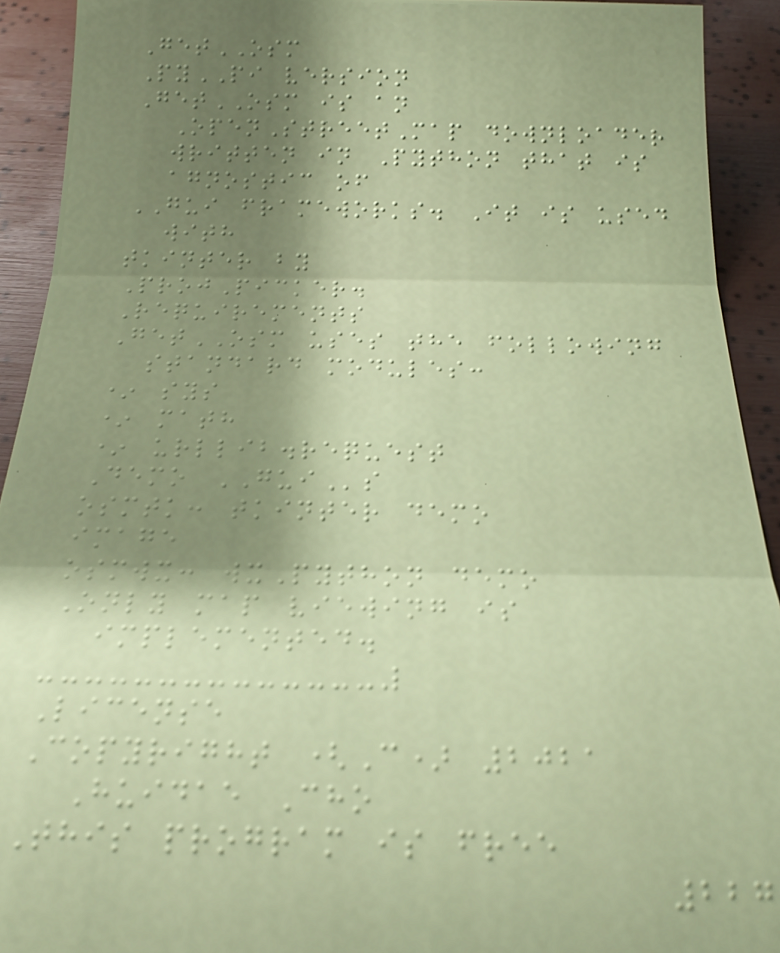GetOSM
PyPI version
GetOSM is an
OpenStreetMap downloader
written in Python that is
agnostic of
GUI frameworks. It is used
with
tkinter by
ProjPicker.
Requirements
GetOSM uses the following
standard modules:
* sys
* math
* urllib.request
Demo GUIs
osmtk: tkinter demo
image
osmwx: wxPython demo
Only map viewing is
implemented.
License
Copyright (C) 2021
Huidae Cho
This program is free
227
